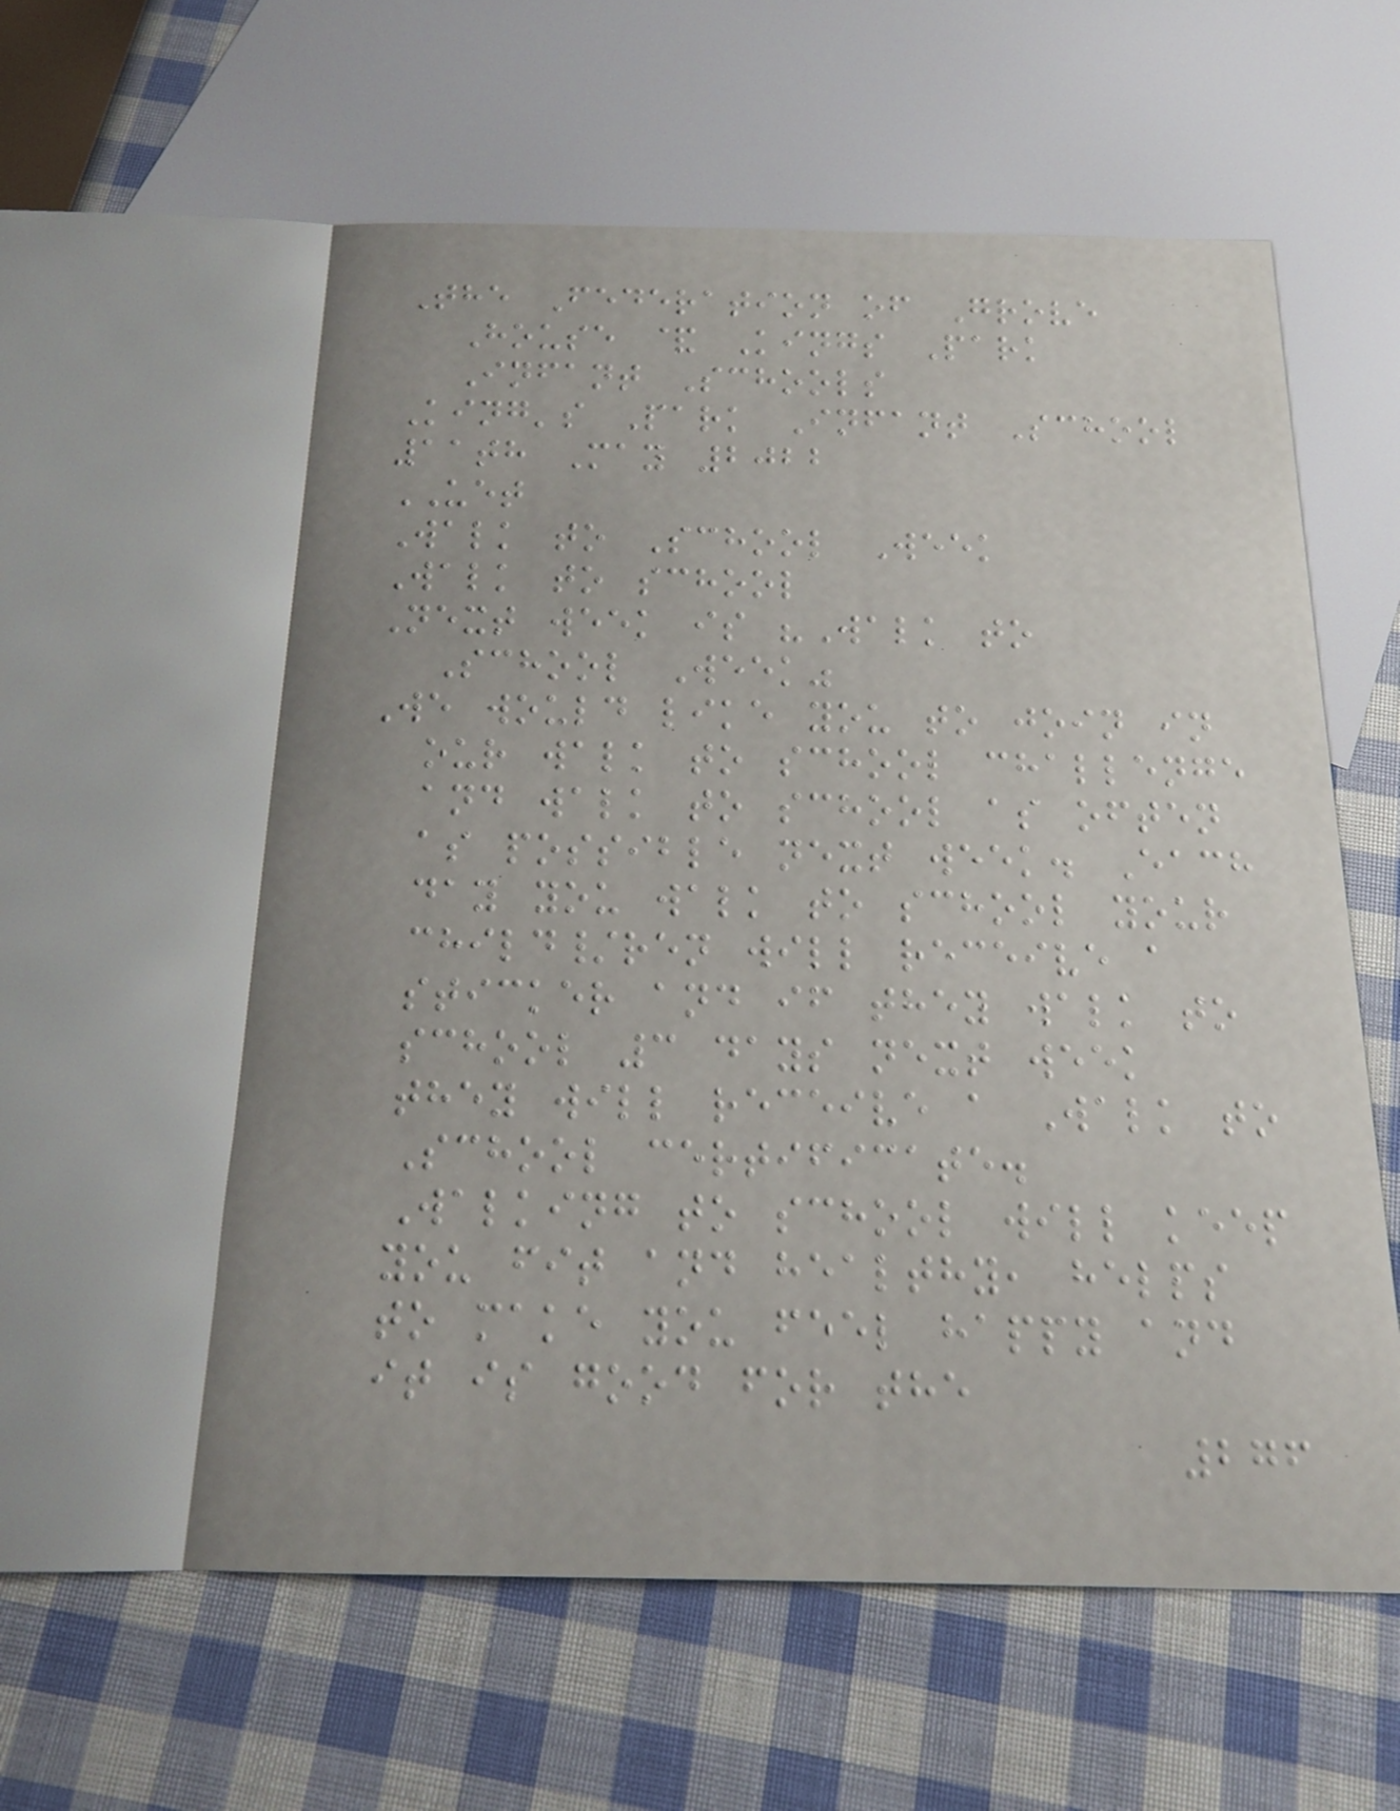The Federation of Grove
House & Kings Park
Infant Schools
King's Park Infant School
11th May 2022
UET
Walk to School Week
Walk to school
Next week is "Walk to
School Week"
We would like you to join in
our walk to school challenge
and walk to school as often
as possible next week. Each
day you walk to school your
child/ren will receive a
sticker and if they walk to
school 3 days next week
they will receive a Walk to
School certificate.
Walking to school will keep
you fit and healthy, helps
to make you feel happy and
it is good for the
276
